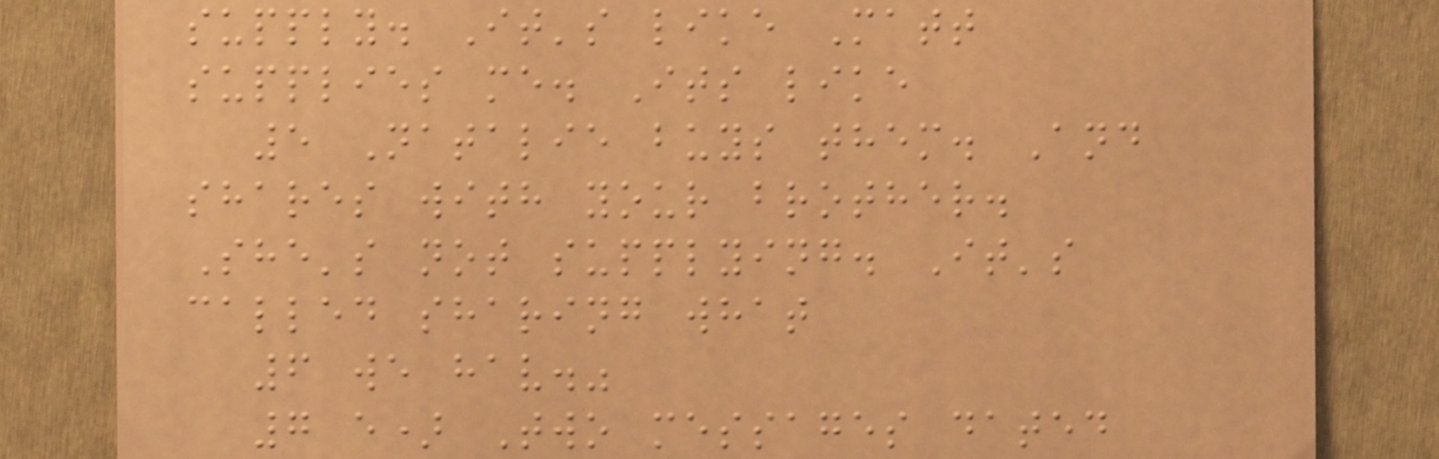supply. It's like Matt
supplies me. Its like
5 Natalie buys them. And
shares with your brother.
She's not supplying. It's
called sharing what
6 we hav."
7 e) Two messages dated
